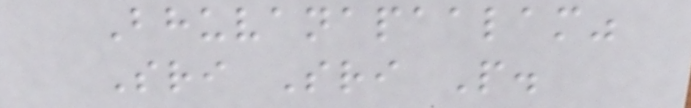Bhuvanapaalam"
Sri Sri P.
